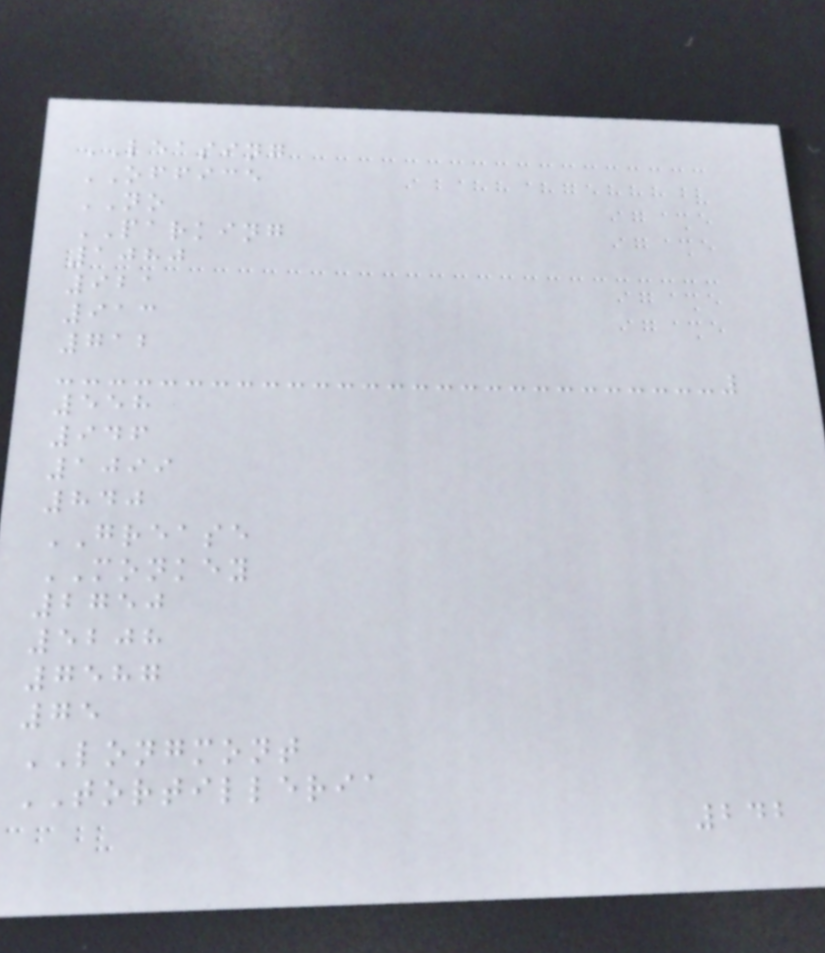LEASING
OFFICE
NO
PARKING
1080
921
913
712
558
946
1099
840
GREASE
MONKEY
2750
5208
7587
75
LONGMONT
TORTILLERIA
242
